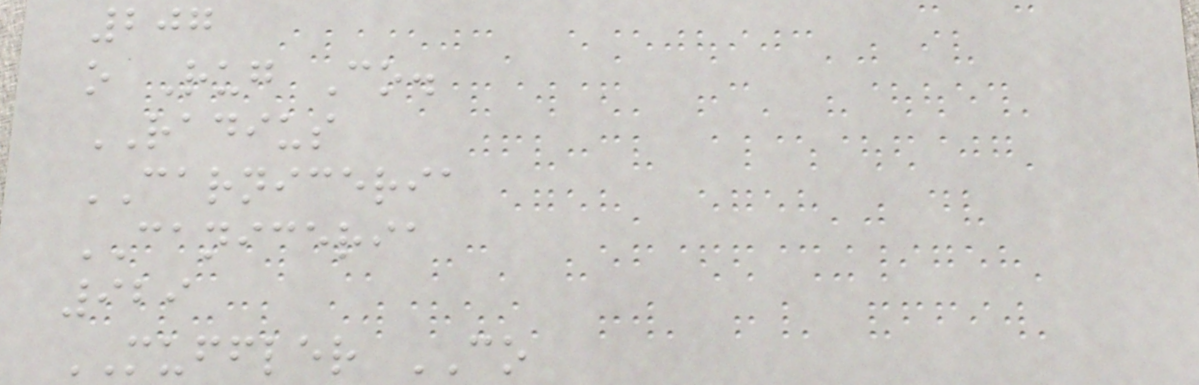207
o Rug Co.
RADIUS
CARNICERIA
CANICERIA
929
MUFFLER CO
